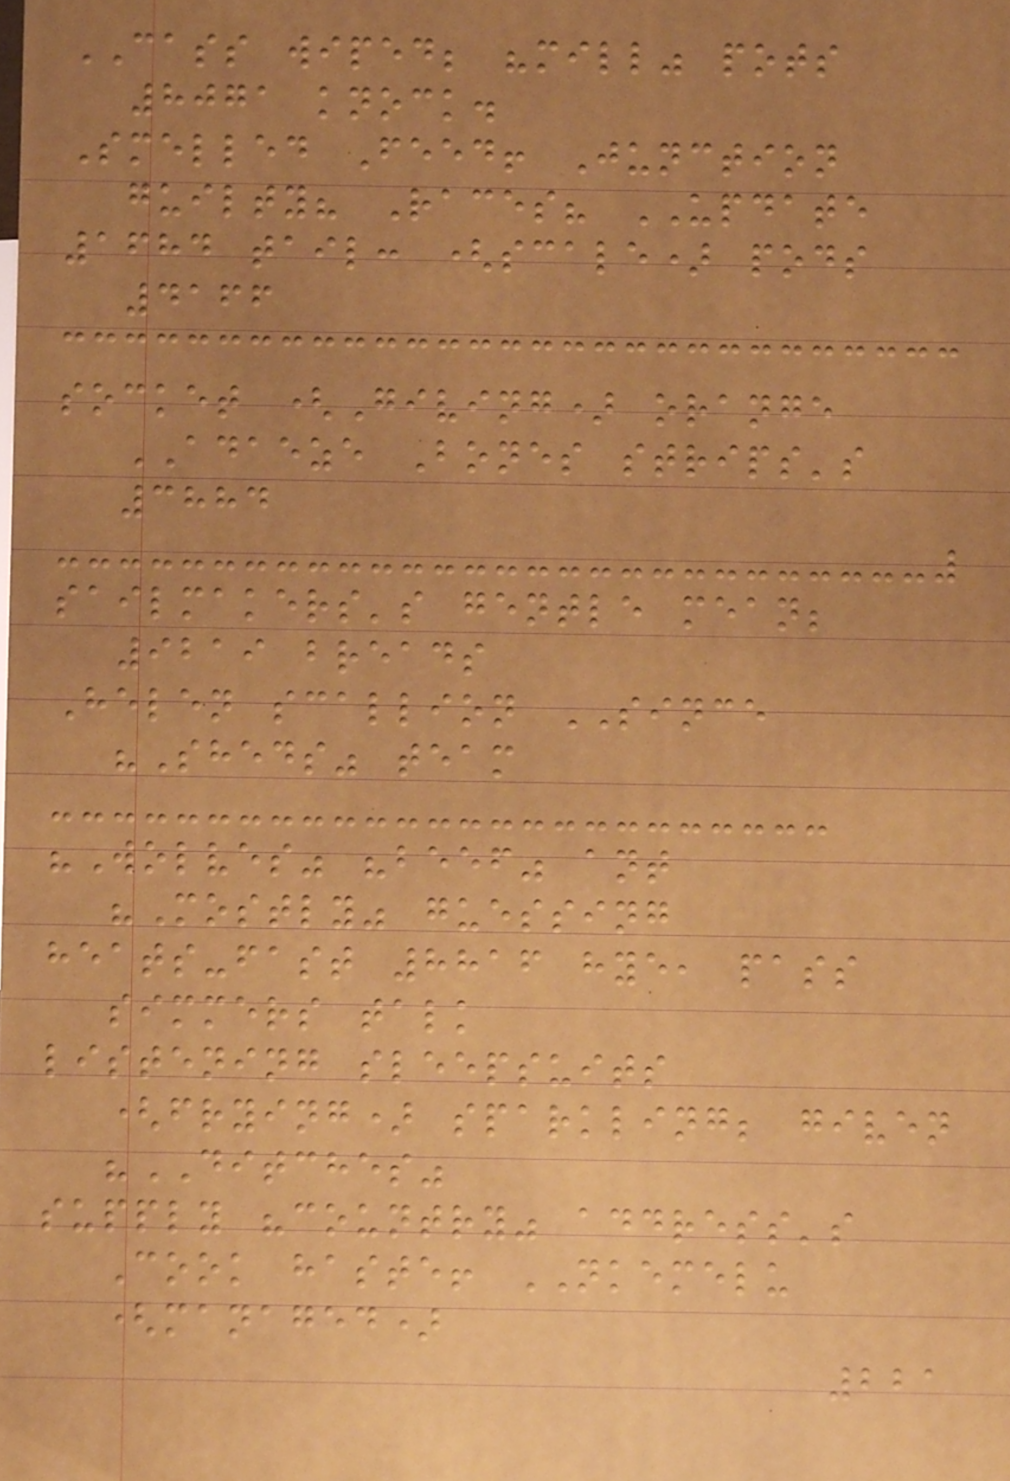CASS wiped; "mill" pots
8071 knock.
Smelled Feed! Junction
guilty? Races? UPDATE
1684 tail: (scale) pods
4166
socket (Giving) orange
ADAEZE Bones strips's
3884
sailmakers's gentle mean;
9219 breads
Helen scallion SINCE
"Sheds" team
"Wolves" "beef" ant
"Mostly" guessing
heats-fast 8816 hye, pass
simmers talk
listening sleepsuits
(frying) sparkling; given
"DITCHES"
supply "country" address's
Cook haste! NKEMELU
(managed)
221
